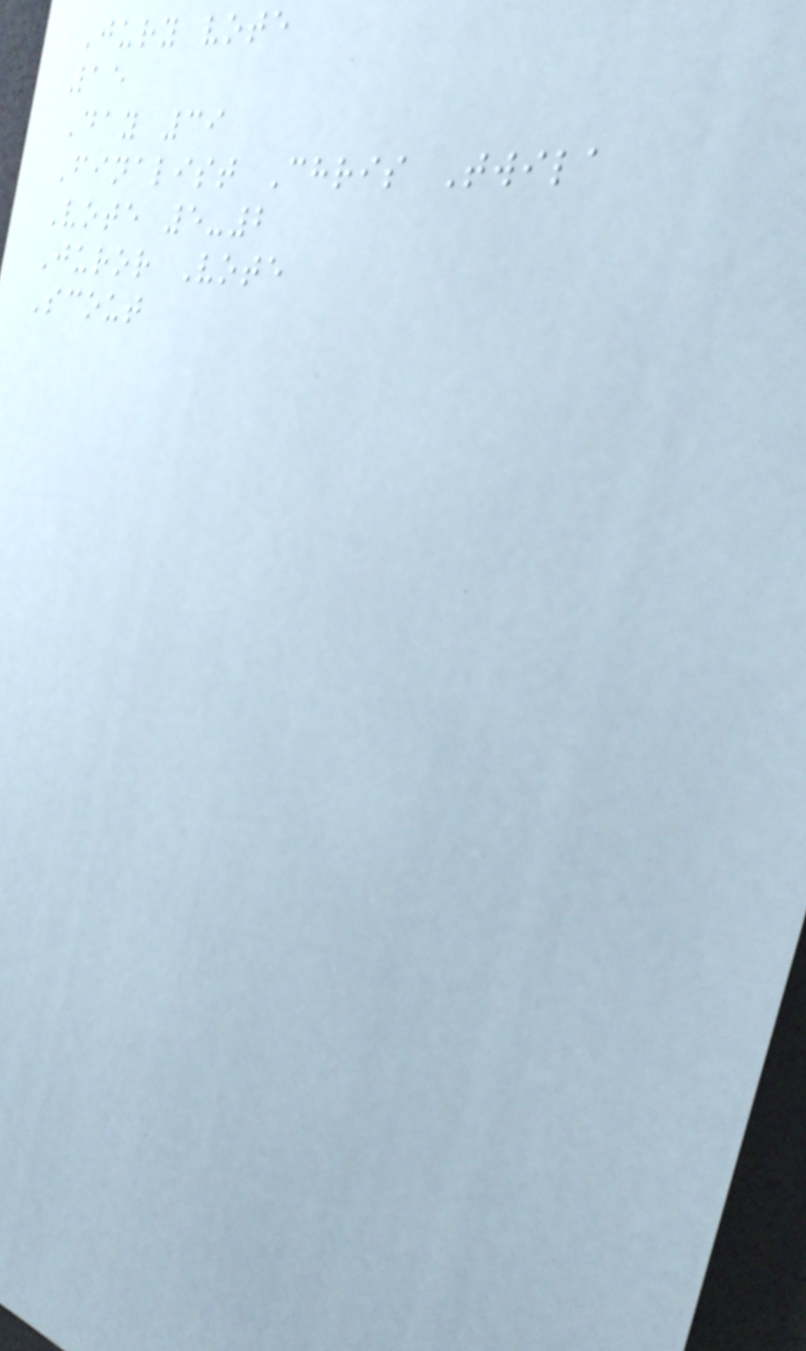Jury vote
15
Day 39
Finalist Chris Twila
Vote 5-2
Juror Vote
Scout
